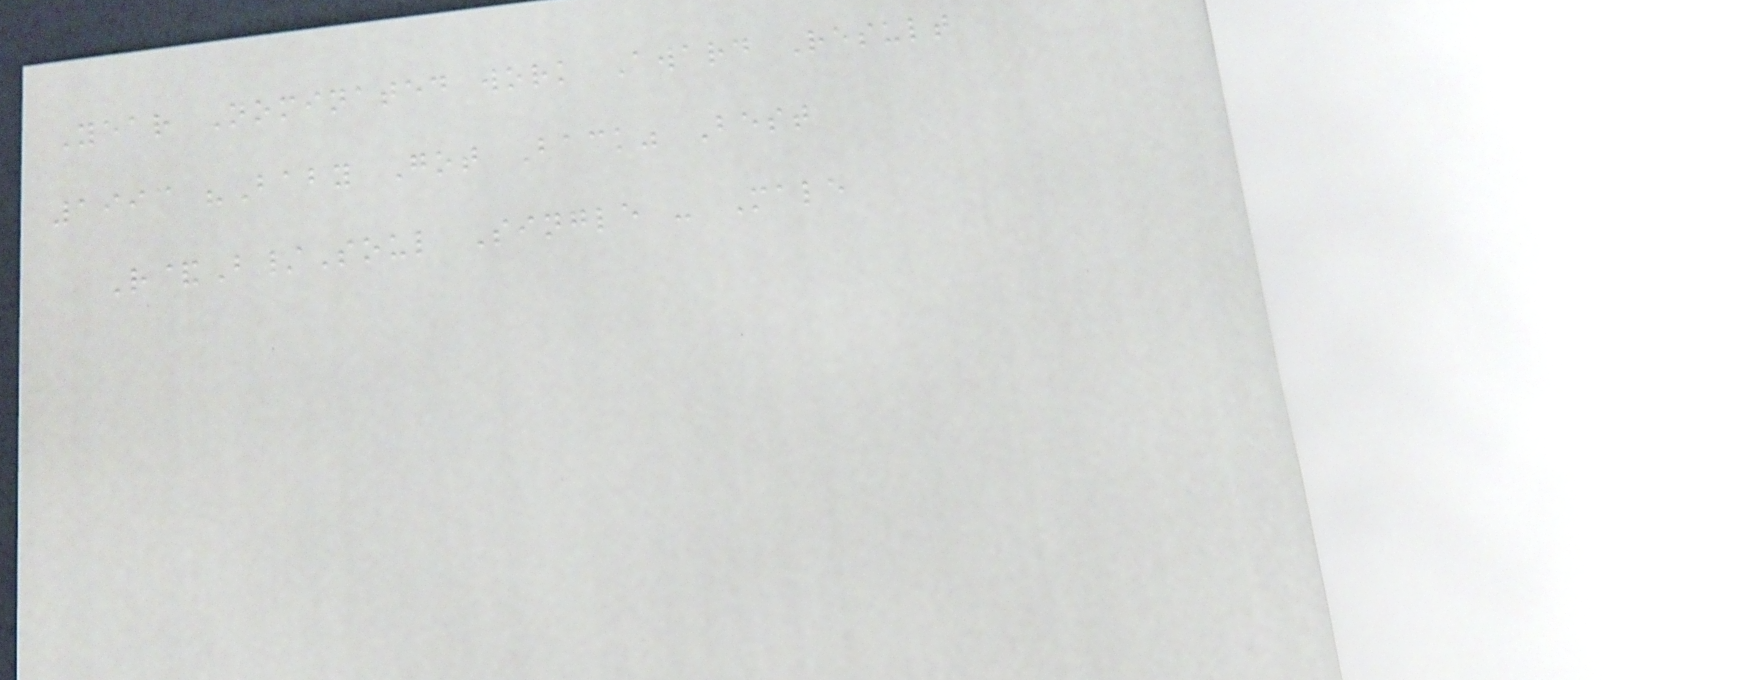Year Nominated work Award Result
1993 "Baby Got Back" Best
R&B/Soul Single - Male
